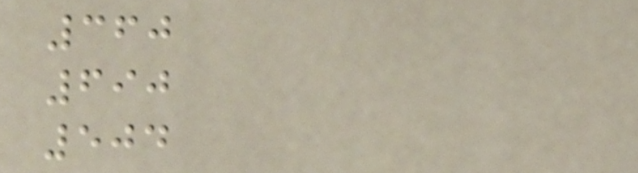360
690
504
